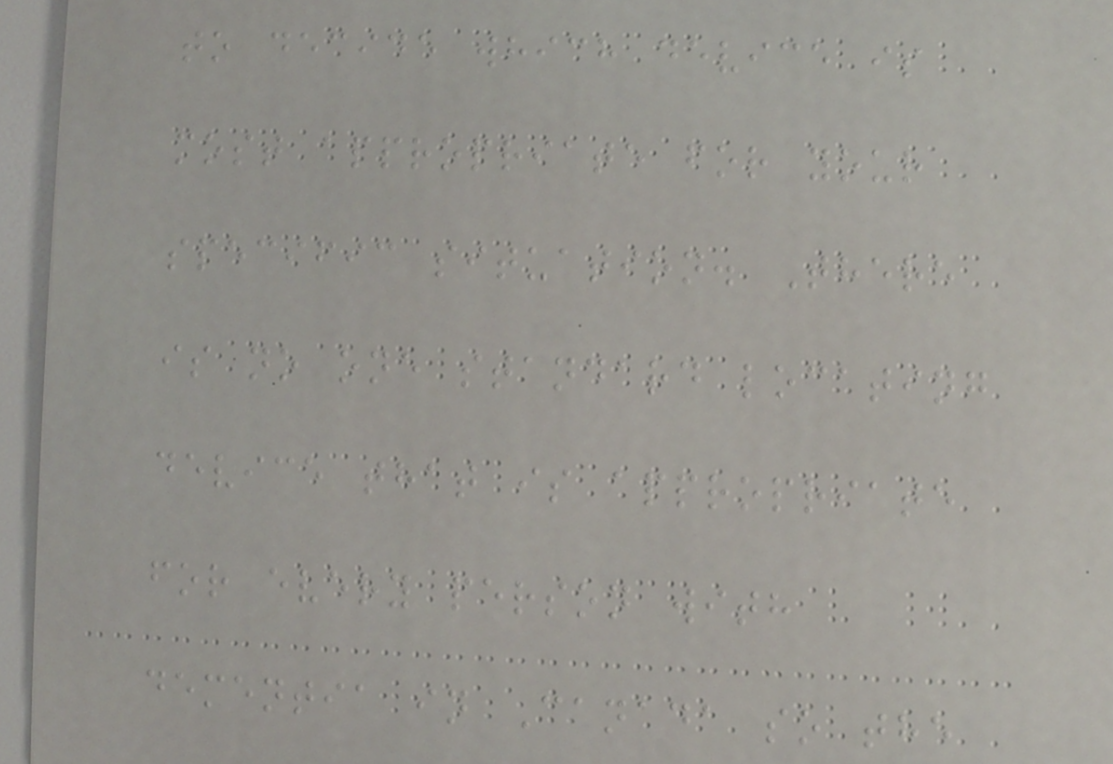to decide which device is
most appropriate for your
specific situation. There
is no one standard locating
device that is appropriate
for every person with
dementia in Canada so the
